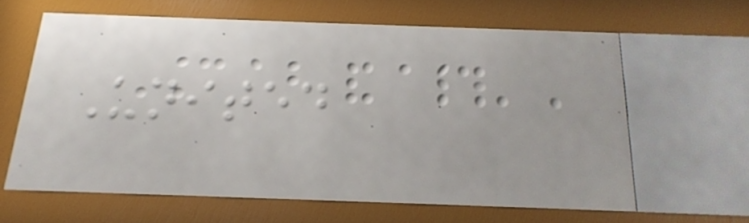United
